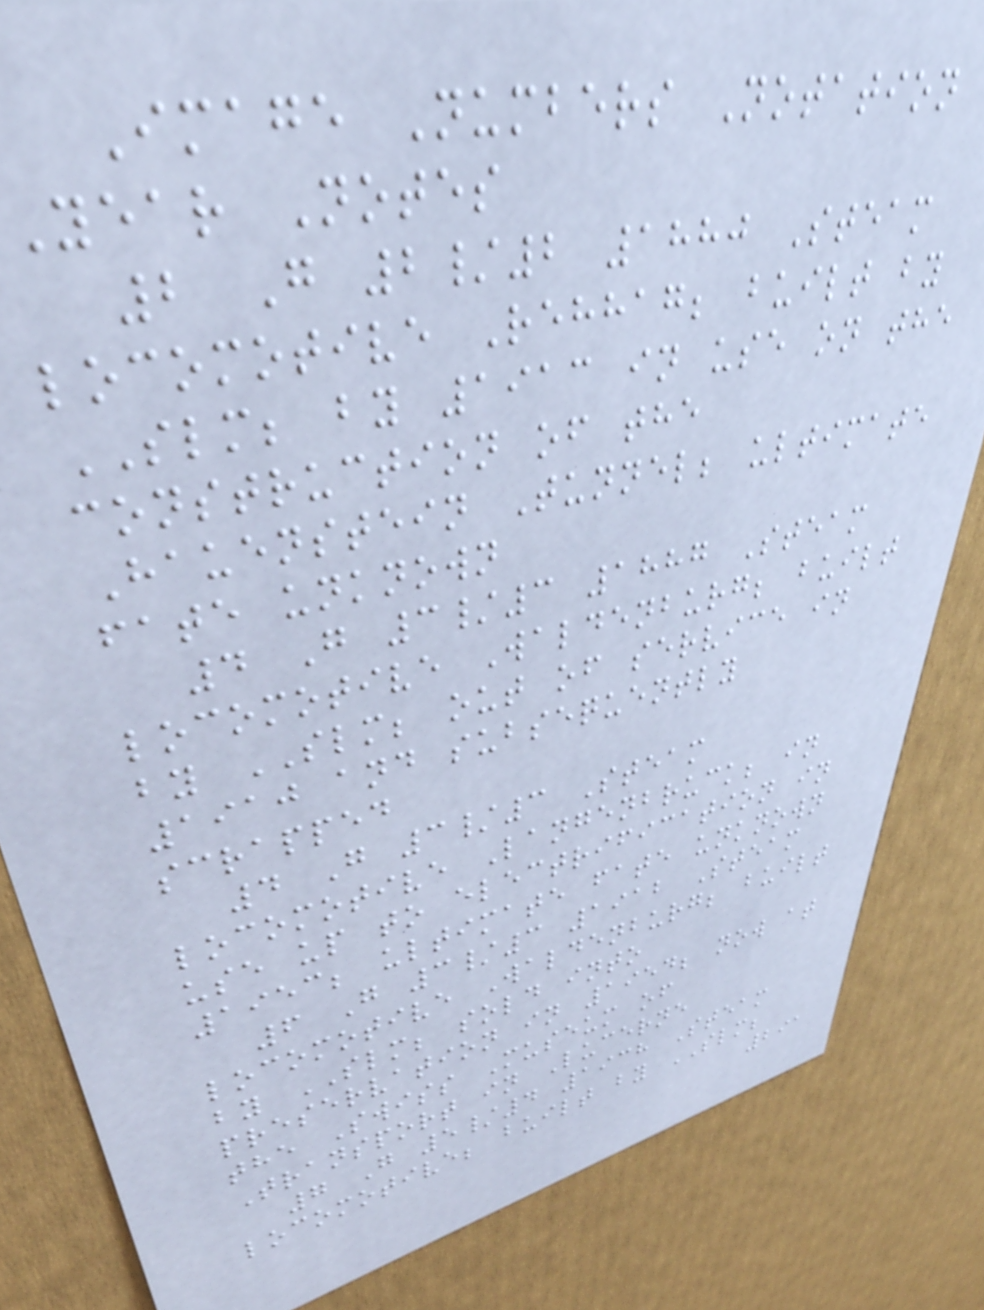Image Numbers Notation
Year Notes
2 G 2/2 1880 Steam
locomotive Rehhag; built by
SLM; by 1913 in use on the
construction of the
Hauenstein Tunnel; ultimate
fate unknown
4 G 3/3 1887 Steam
locomotive Waldenburg; built
by SLM; out of service in
1910 and subsequently
scrapped
4 G 3/3 Steam
locomotive Langenbruck; in
use up to electrification in
1953; ultimate fate unknown
6 G 3/3 1912 Steam
locomotive Waldenburg; built
by SLM; sold into
preservation in 1954; now at
the Swiss Museum of
Transport in Lucerne
7 G 5/4 1938 Steam
locomotive; built by SLM;
291
